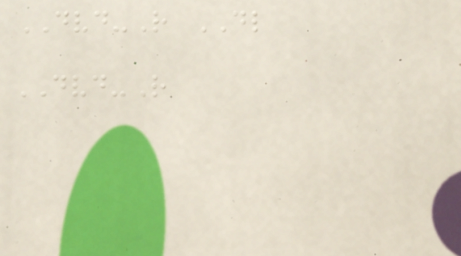DVD-R DL
DVD-R
